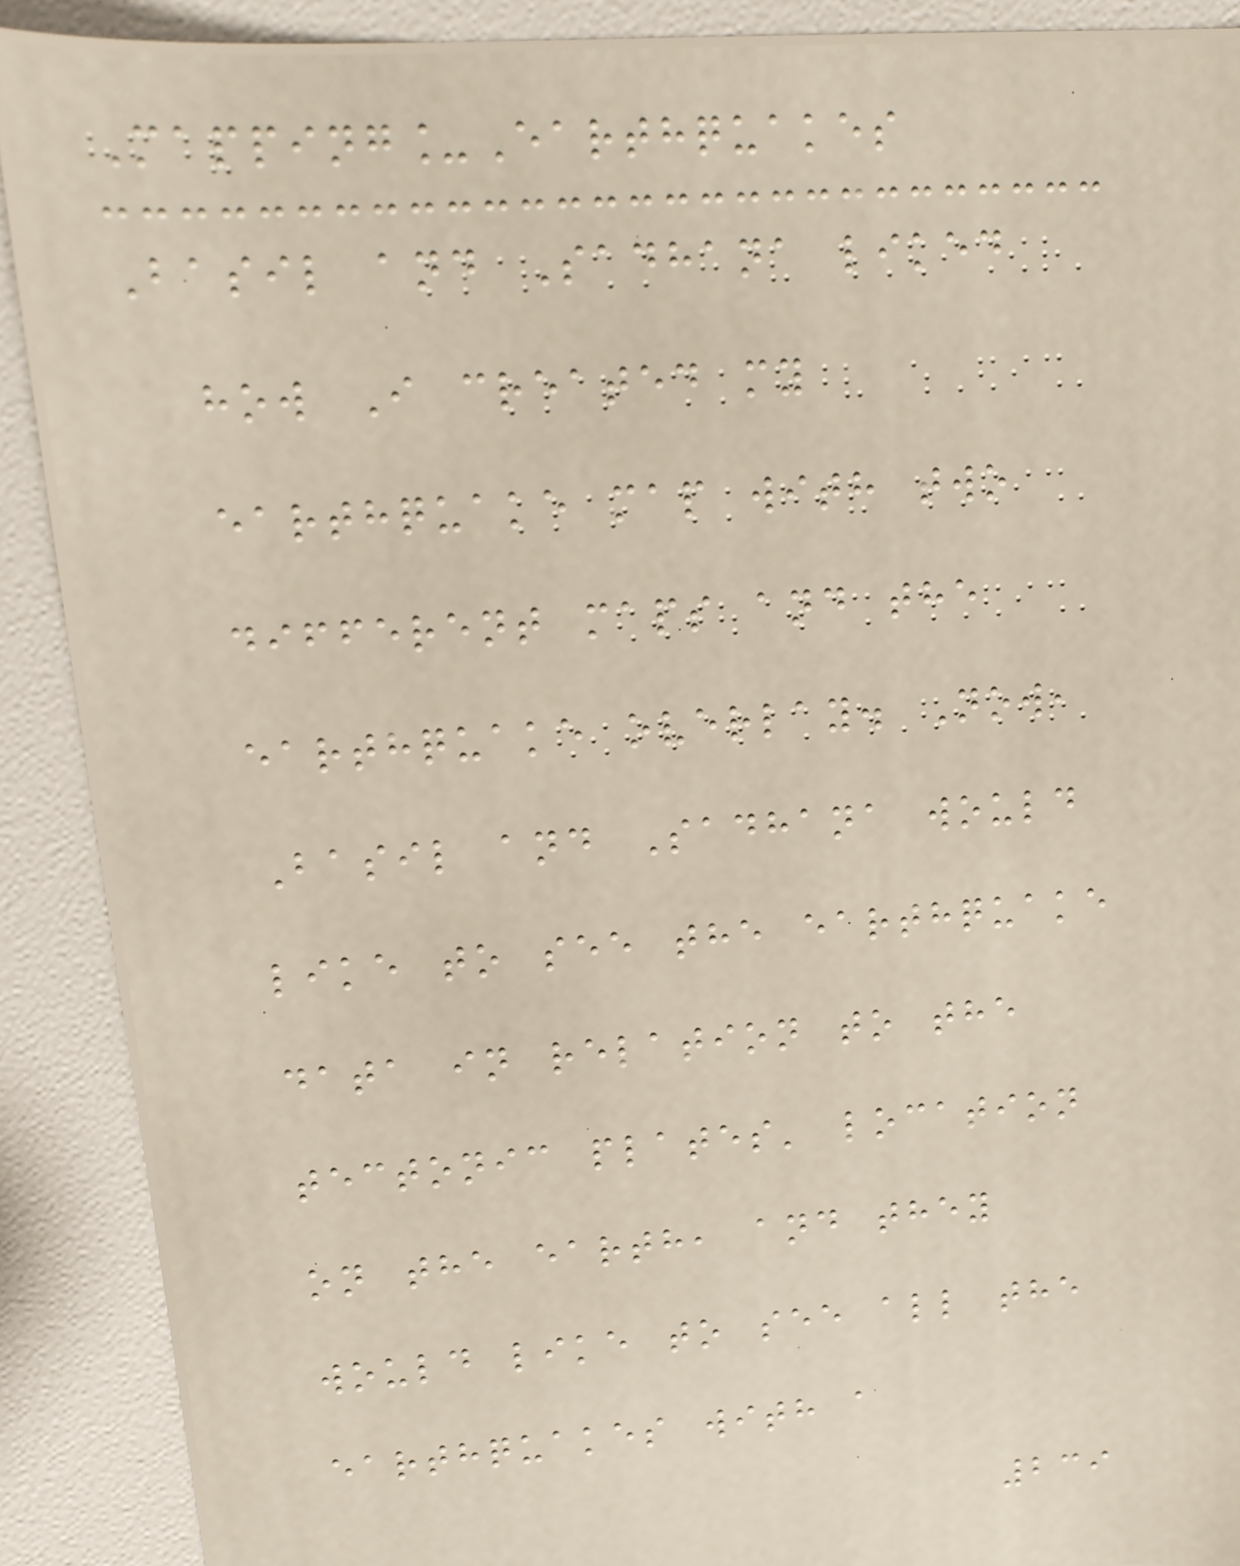Mapping_Earthquakes
Basil and Sadhana liked
how I created my
earthquake map with two
different maps and the
earthquake overlay. Now,
Basil and Sadhana would
like to see the earthquake
data in relation to the
tectonic plates' location
on the earth, and they
would like to see all the
earthquakes with a
239
